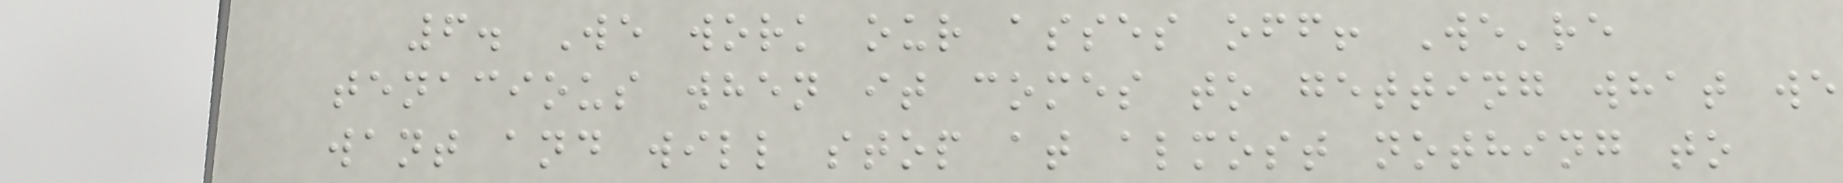6. We work our asses off! We're
tenacious when it comes to getting what we
want and will stop at almost nothing to
